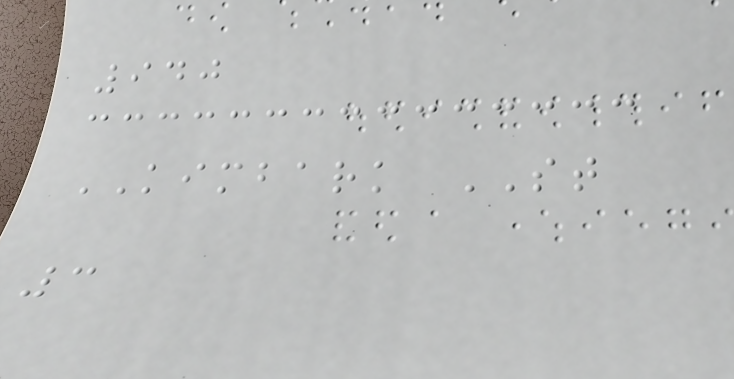940
KIMBARK ST
3
